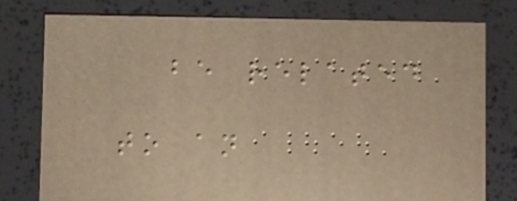be related
to an
